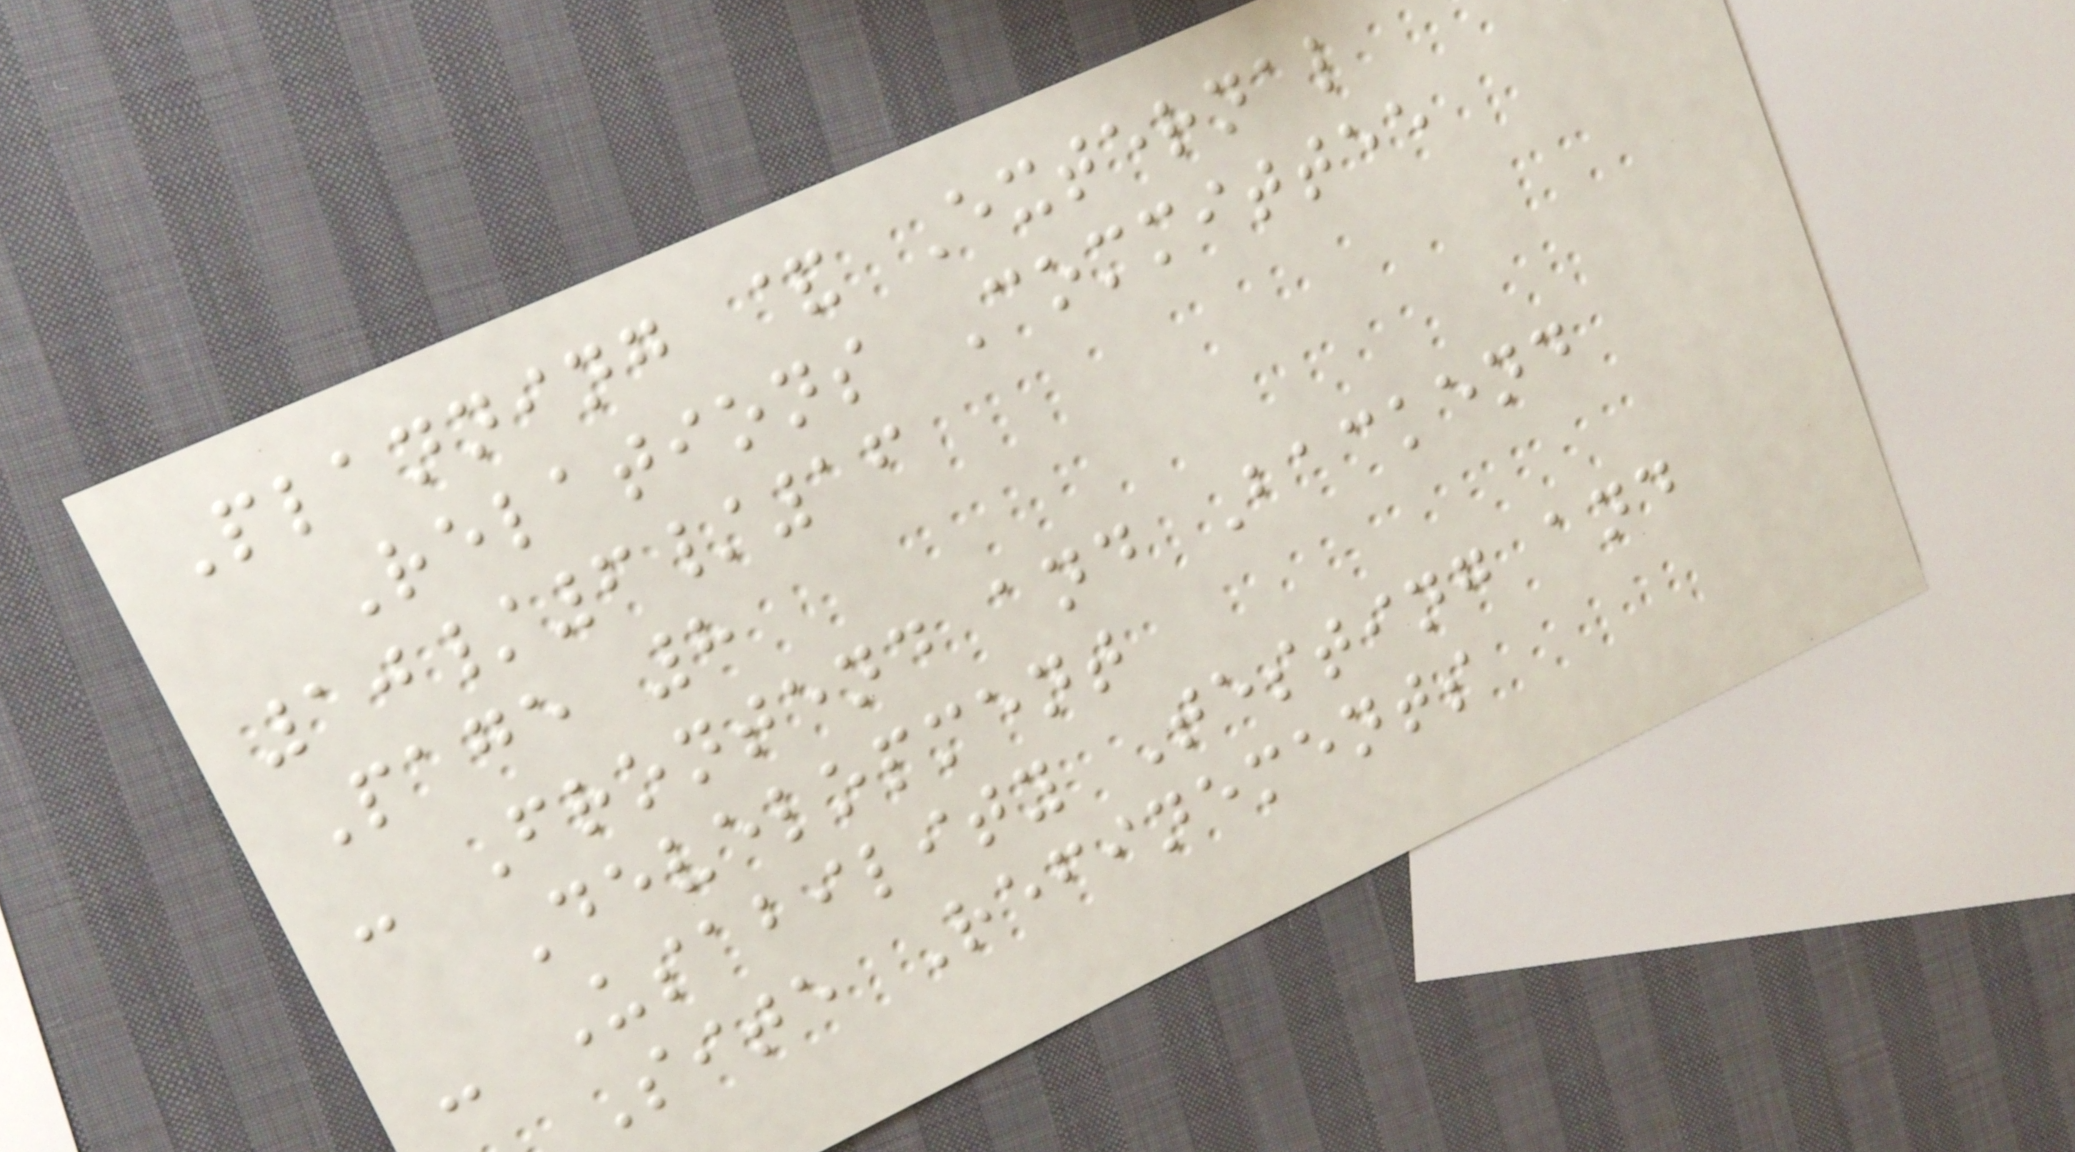Planning & External
Relations Committee
10/6/16
Page 8
- Frontend and Backend
Development
- Usability Testing and
Site Refinements
